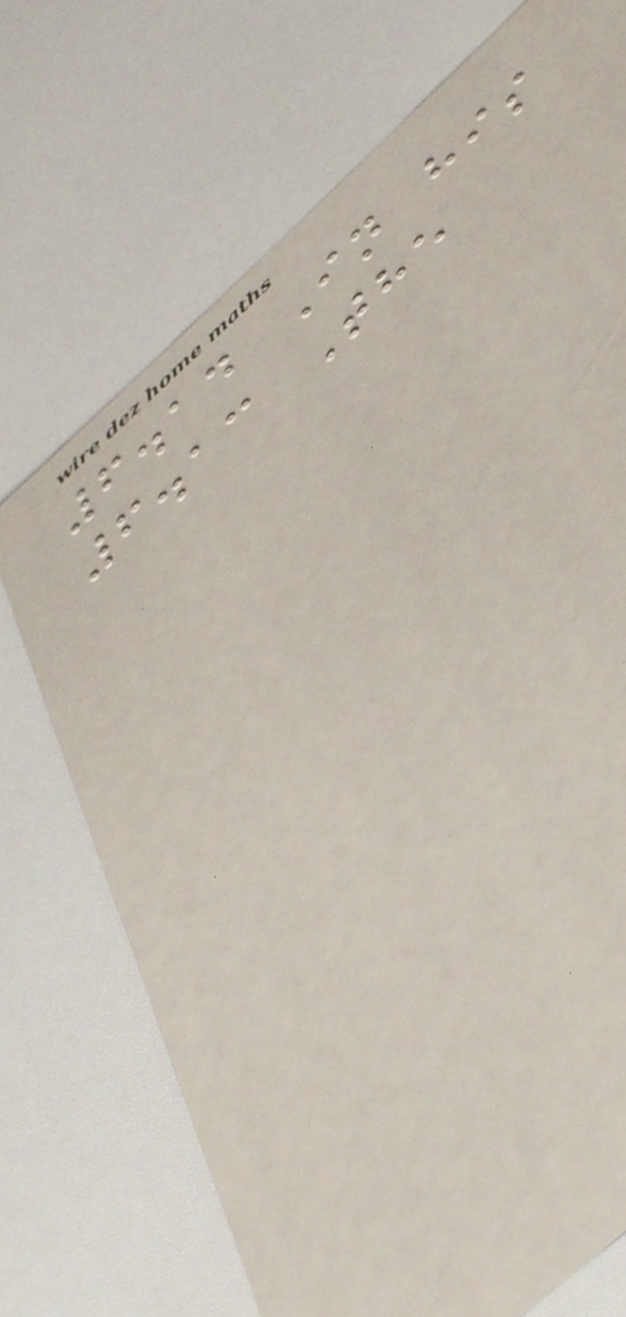6.14 In his
6.13 The
